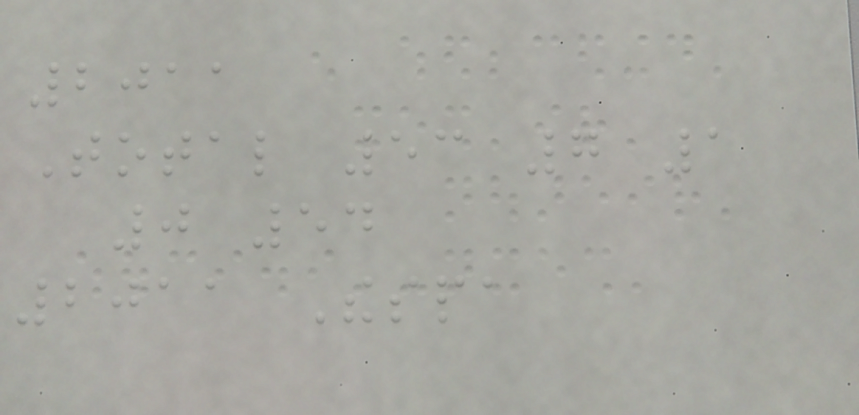2011
Total 53 7 1
0 54
2011 Thespa
